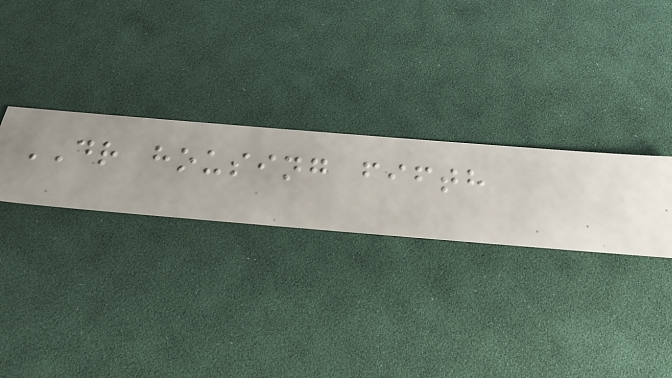DR housing fifth
